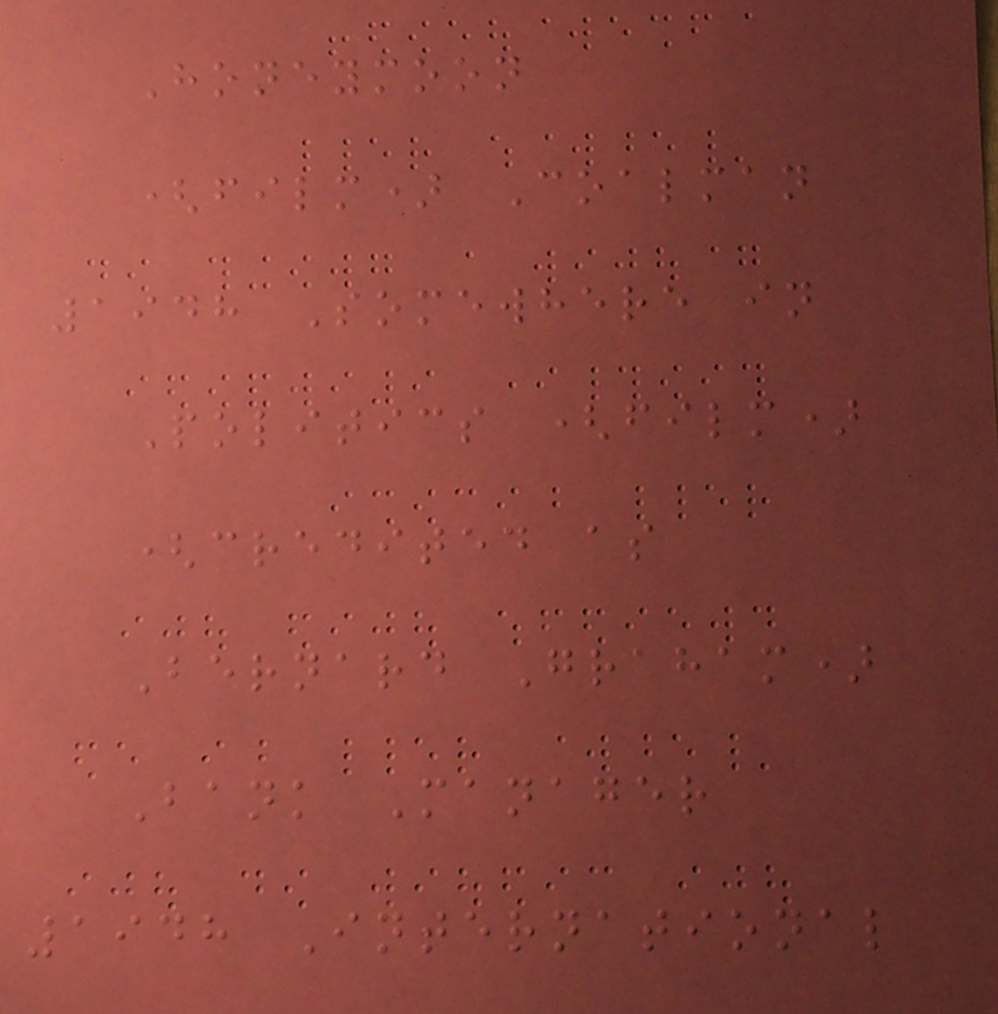Honeymoon
(film) Coalman
1948 Somewhere in
Politics (film)
(credited as
Bernard Graham)
Bank Manager
1948 International
